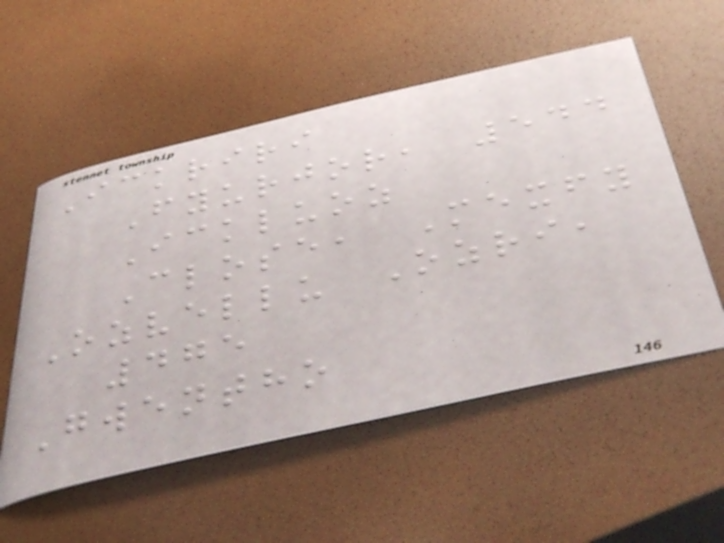Ickriri
Fyurjor, 544
Ickluoz
Close, Mexfy
Ozvellu Ozri,
475
Gwentho
